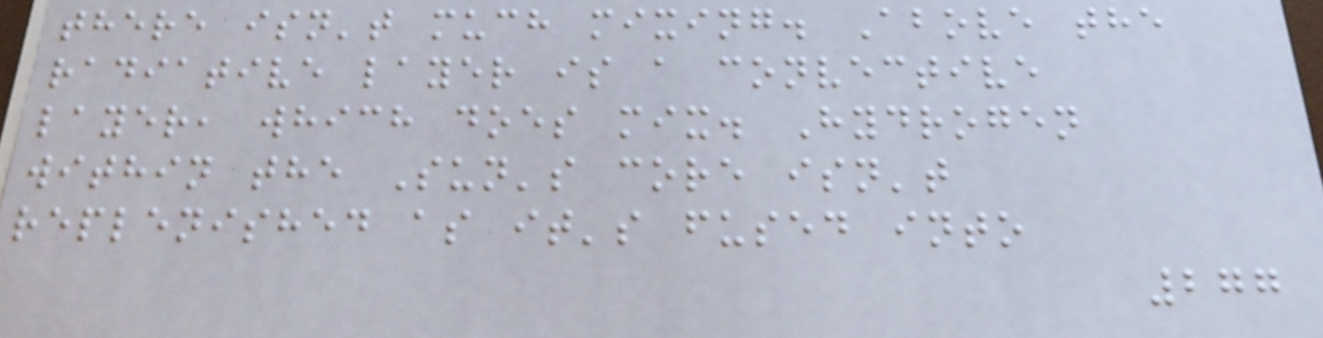there isn't much mixing. Above the
radiative layer is a convective
layer, which does mix. Hydrogen
within the Sun's core isn't
replenished as it's fused into
277
